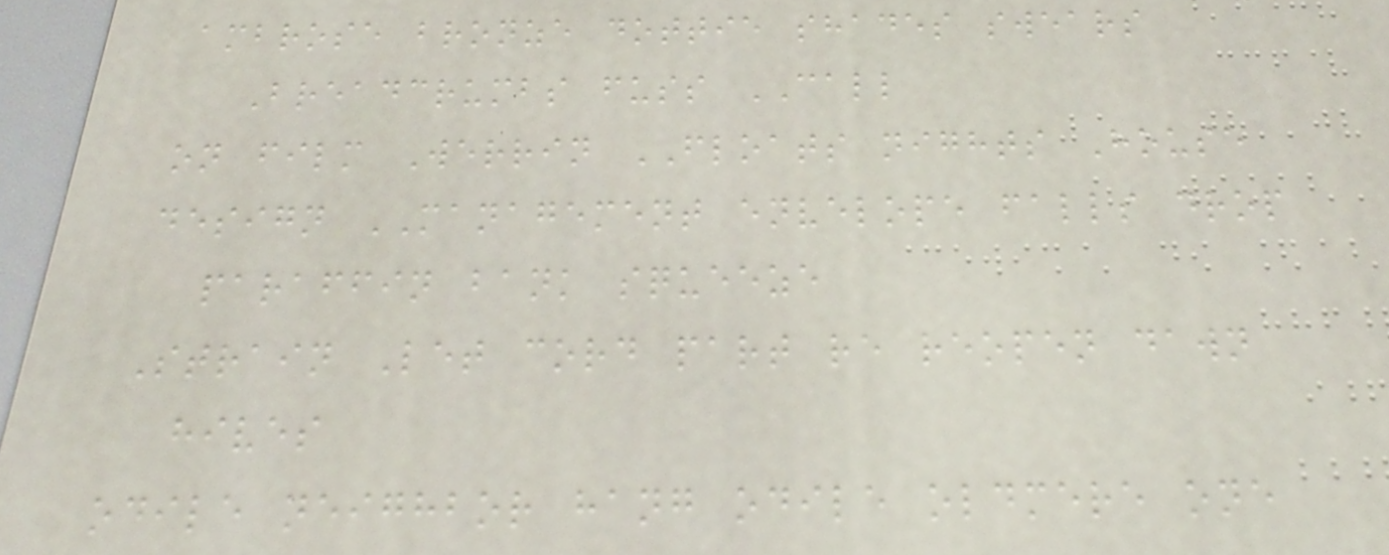ambrose bronze dottie shades swears
Breadcrumbs fuss CALL
on film Werrin FLOATS nights House
design MANAGEMENT envelope falls drop
paraffin bank squeeze
Strain Let cord part re reopen dawn
hives
odile neighbor hang odile oldmere one
